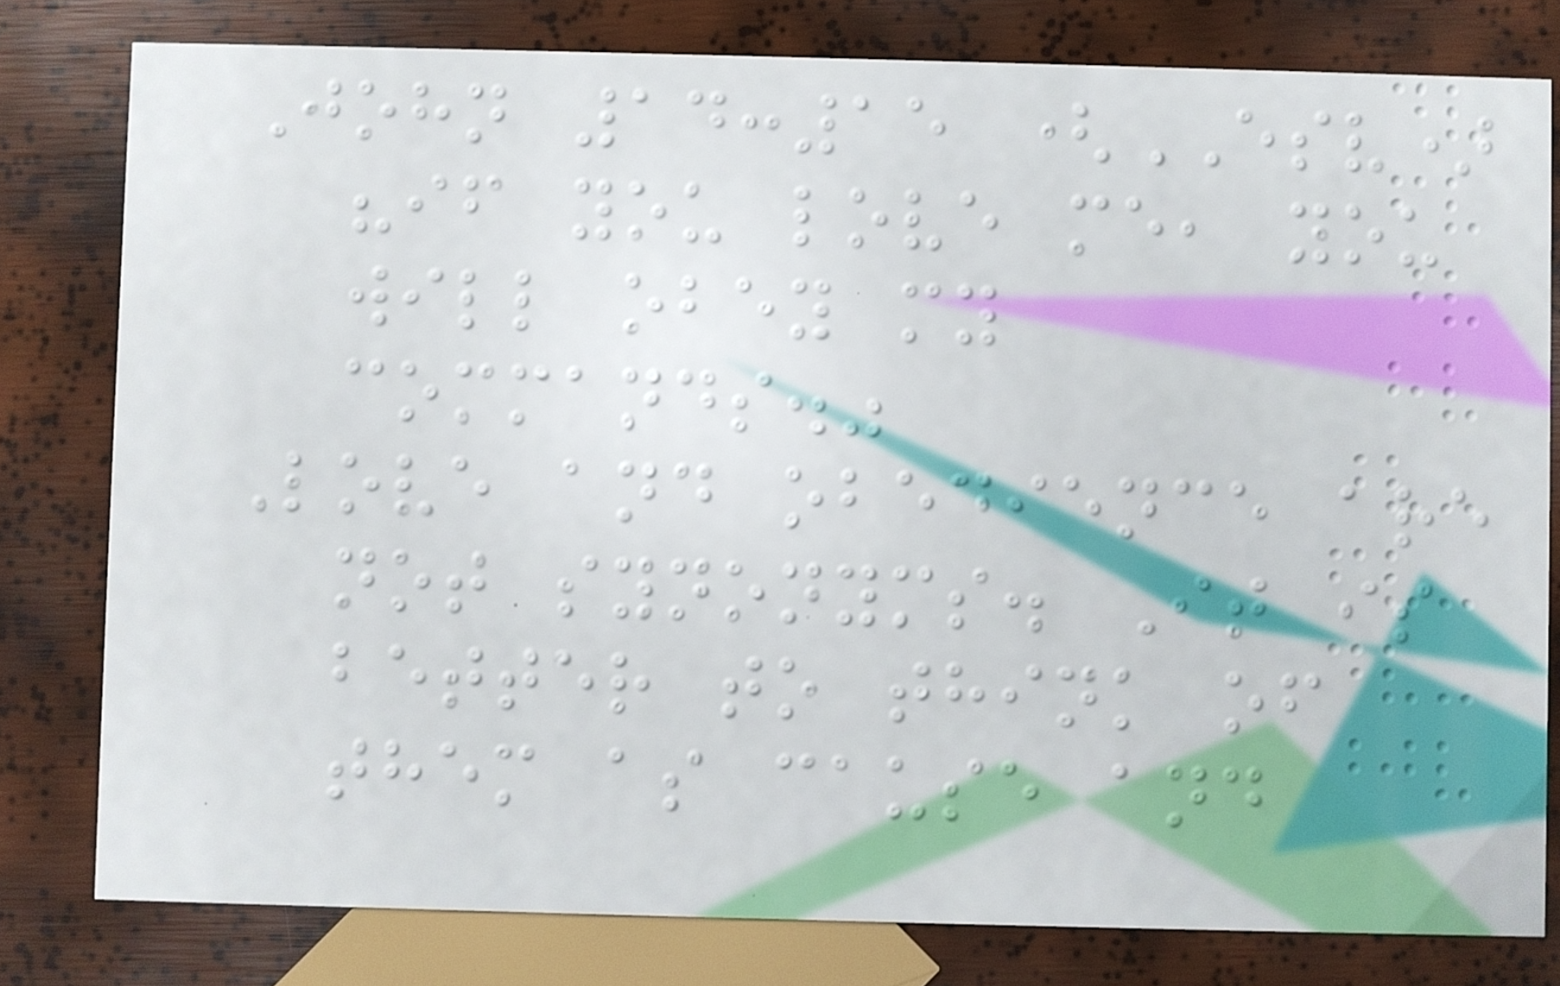John 14:15 (ESV)
"if you love me, you
will obey my
commands."
Love and obedience are
not synonyms. It is
better to think of
them as cause and
